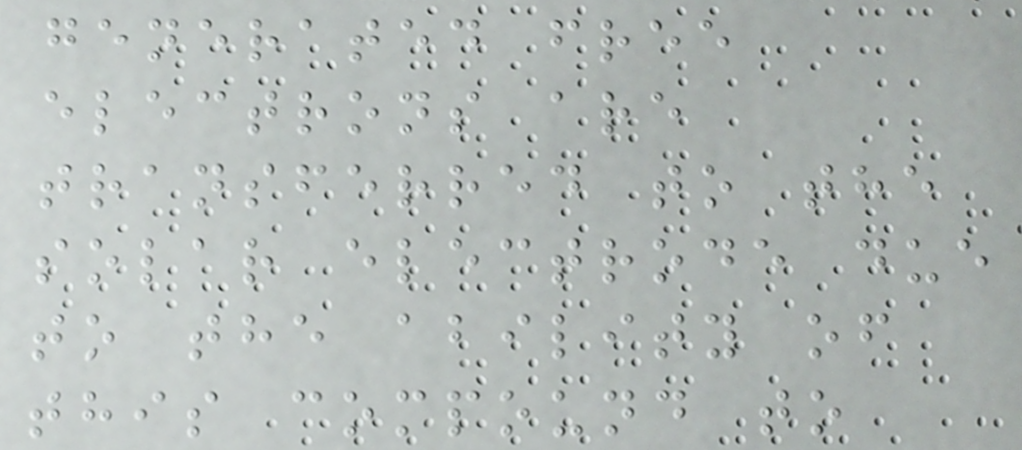generated free
electrons are
transferred to the
solar electrode due
to the ability of
this compound to
